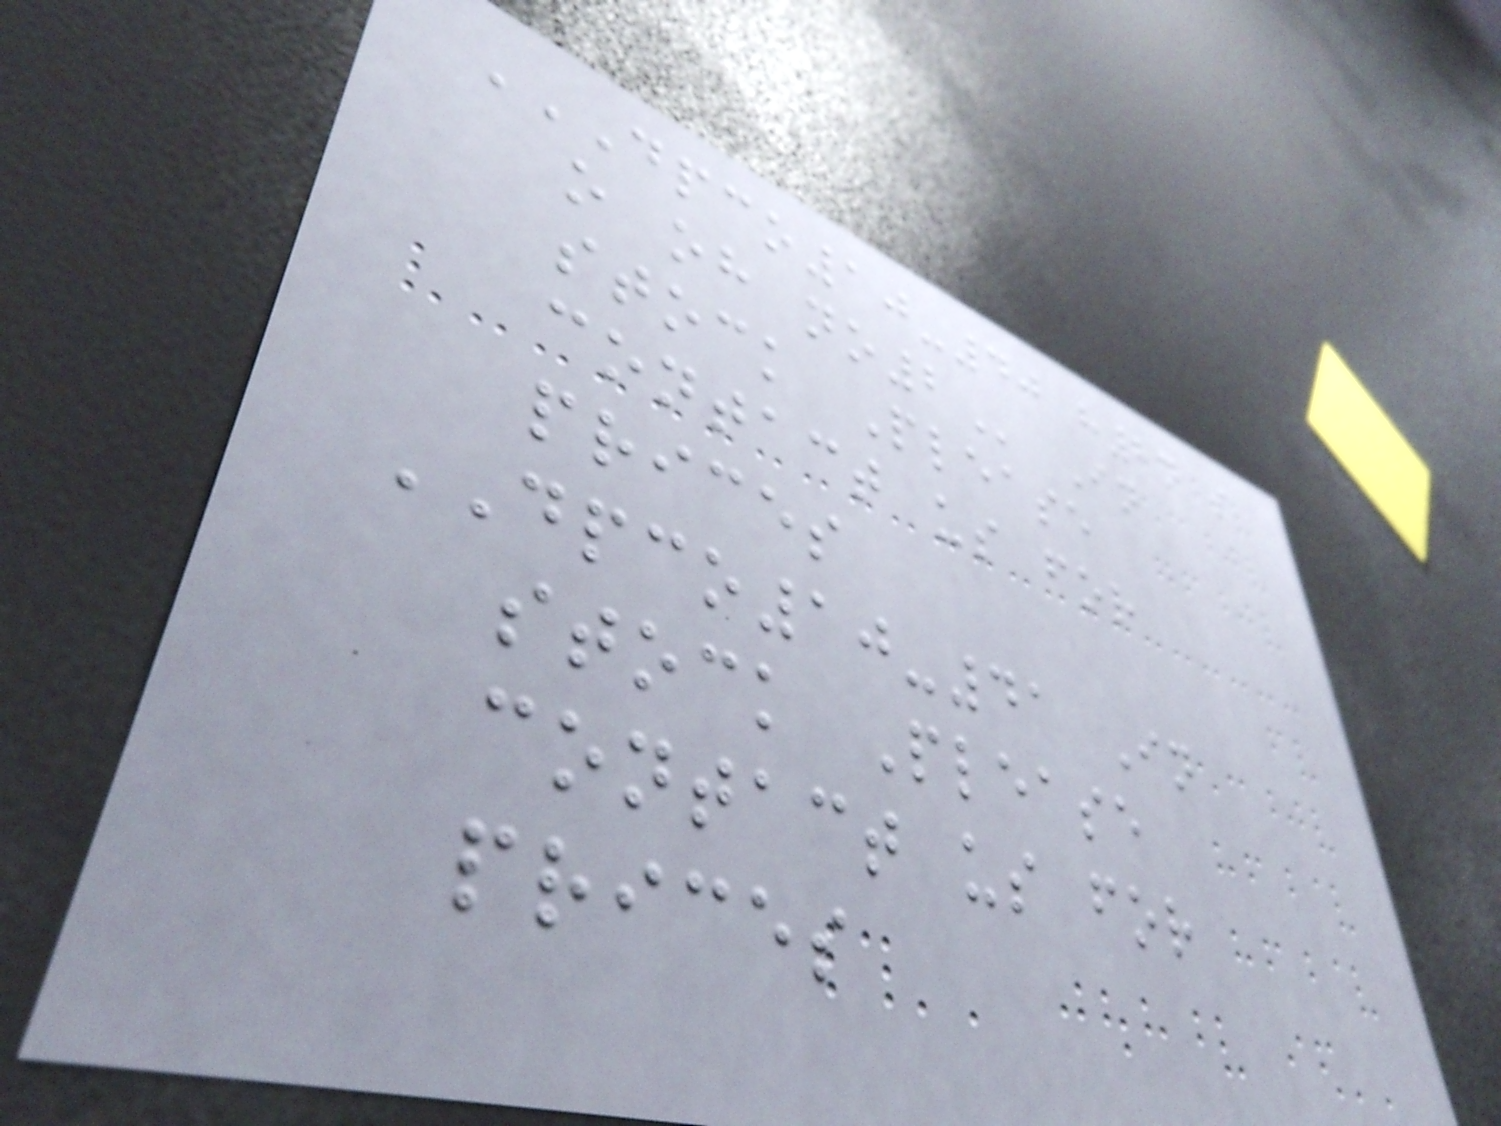DPCO10-40 H2N S
O OH NO2 In
stock Please
contact us for
prices
DPCO10-41 In
stock Please
contact us for
prices
